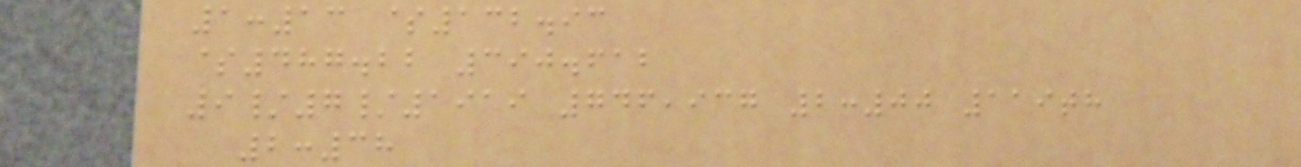1:13 $132.93
$487.22 390.612
9/7/1919 746,937 2:00 119th
2:38
